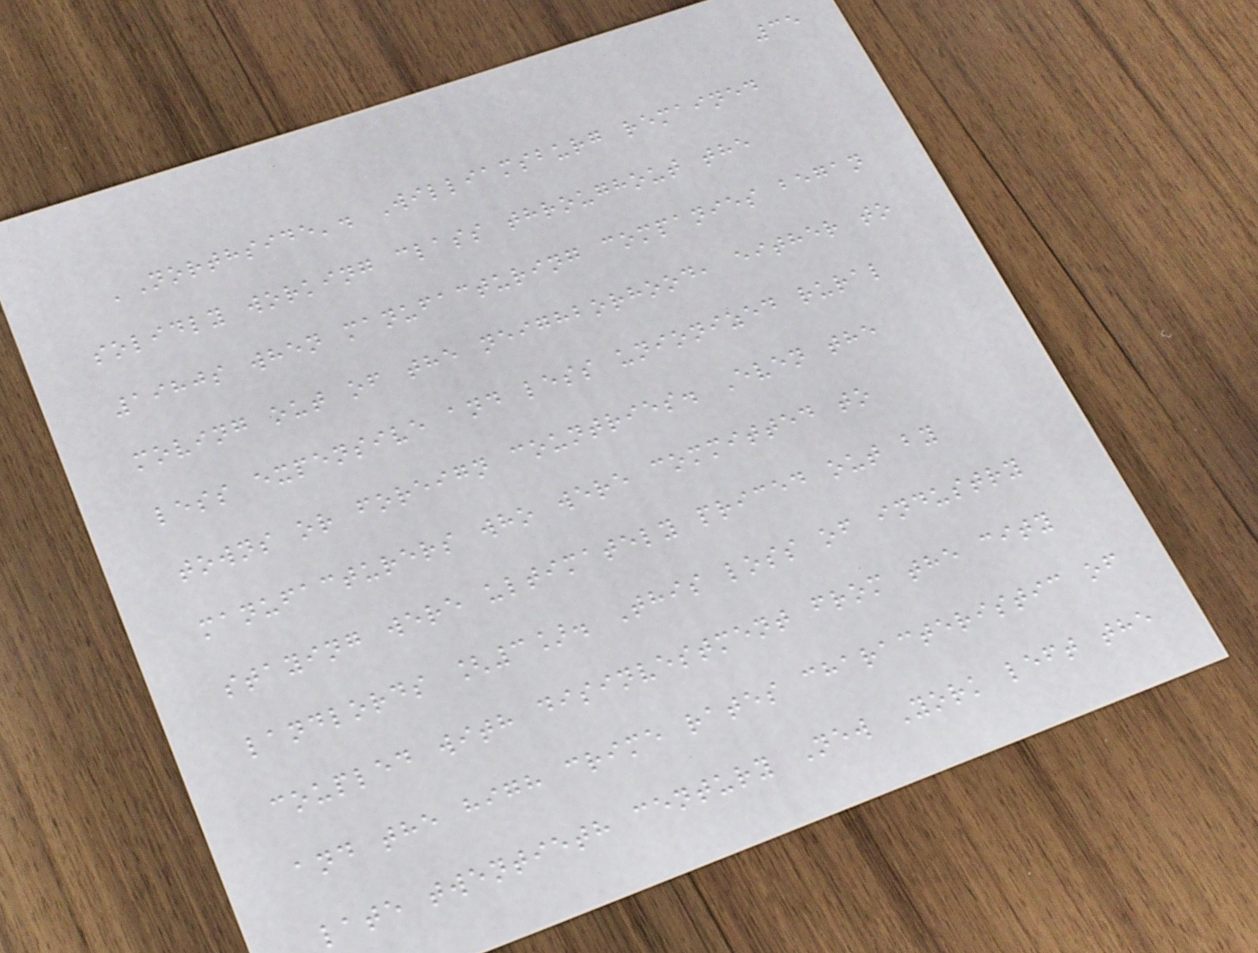35
'Northside'. Williamsburg remained
solidly working class throughout the
1980s when manufacturing companies began
moving out of the neighborhood, either to
less expensive and less unionized rural
towns or foreign countries. Even the
manufacturers who were committed to
staying were ultimately priced out by
landlords [3]. This loss of industry
coupled with disinvestment from the city
and the high crime rates characteristic of
late twentieth century New York left the
